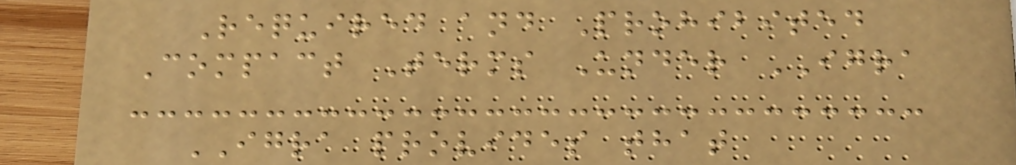Required and Prohibited
Compact Terms Under IGRA
IGRA provides that
